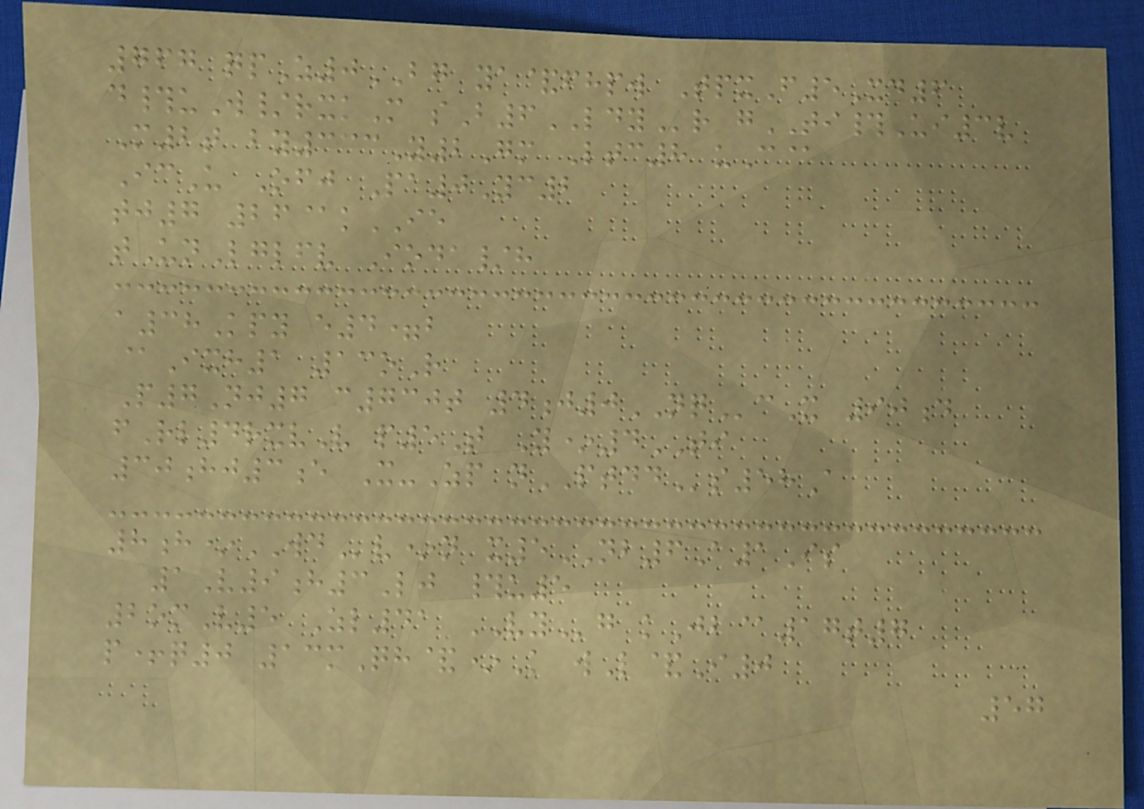767 qpZ0BG ya&fhpw TpxF5Xd6
d#uW/rxkM sB6LDYr gTI#Ui3v
M2t by333Y2Gm Ltc8 uC@
IcU Ofj Pa0Yc2
tj7 26@kIE
tUnLglfv Ioda/h
a38Kpy e4=b
@Ixh1 13oR
P7Nj7 c730t 4j0NQcX 90d
fRl4rxvV p5T Y*4TI
30hj3e X-Zp nPTDDs58A
8h*WDv*n x5NB6A1Is
1V9h3Lj #u5
2omV5 Zl41 VYg kJb@17t7
p+q0 13mQh&*K wL&I0
57
